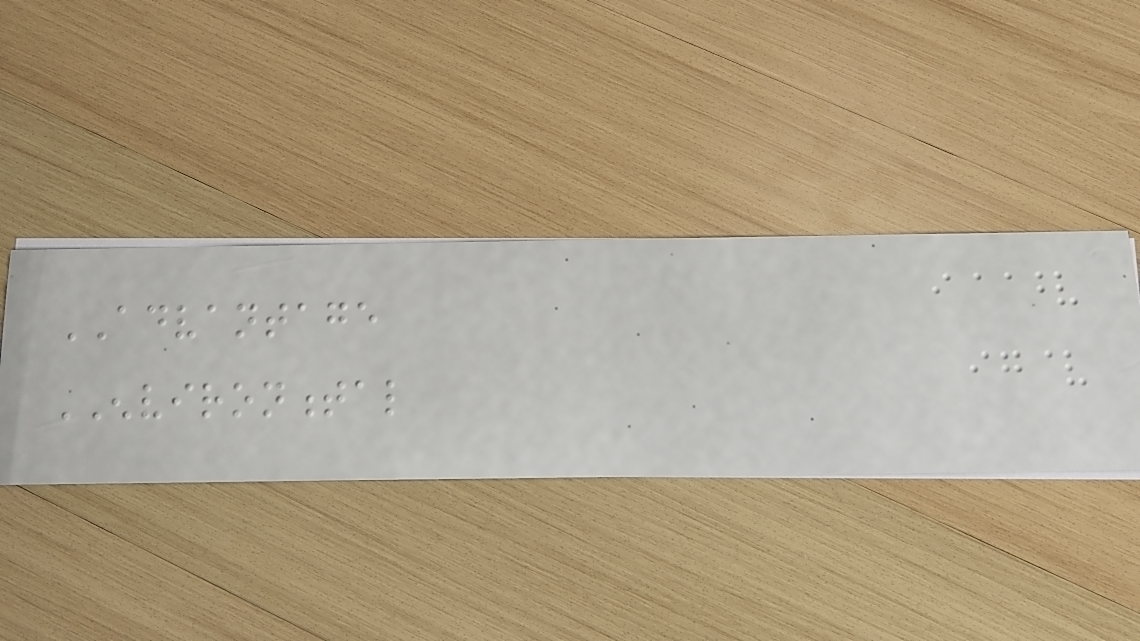ADVANTAGE
ENVIRONMENTAL
